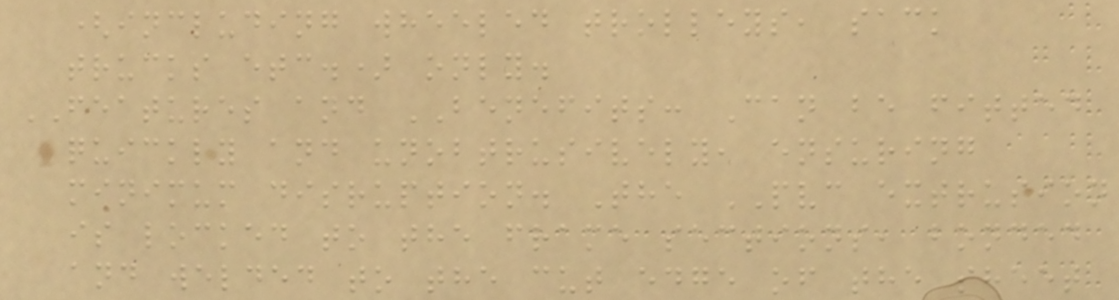(including wheeled trolleys, sack
trucks etc.) only.
FEATURES and BENEFITS: Can be fitted
quickly and unobtrusively, ensuring
minimum disruption. The PVC extrusion
is locked to the frame sections, bonded
and welded to the cut edge of the sheet
